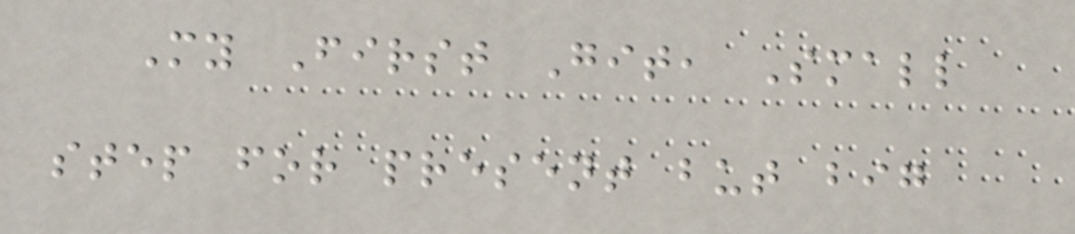My First Git, Small
step for present but big
